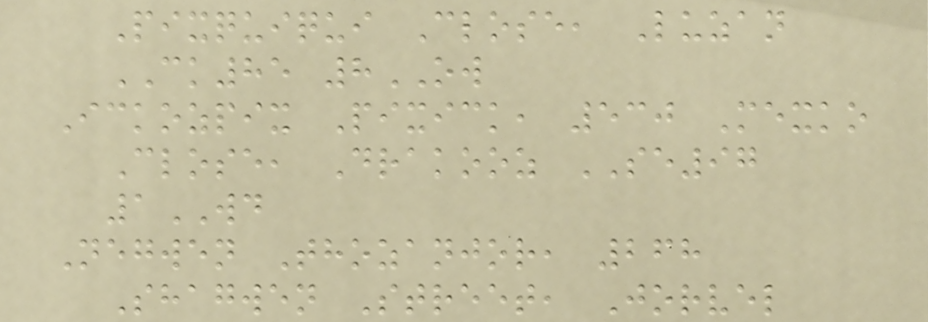Pixquiqui Close, Luzan
CK85 8OW
Ickozpix Pixick, 530 Mexko
Close, Drakooz SE97
1WD
Negwen Thozanjor, 268
Shagwen Street, Jorvel
